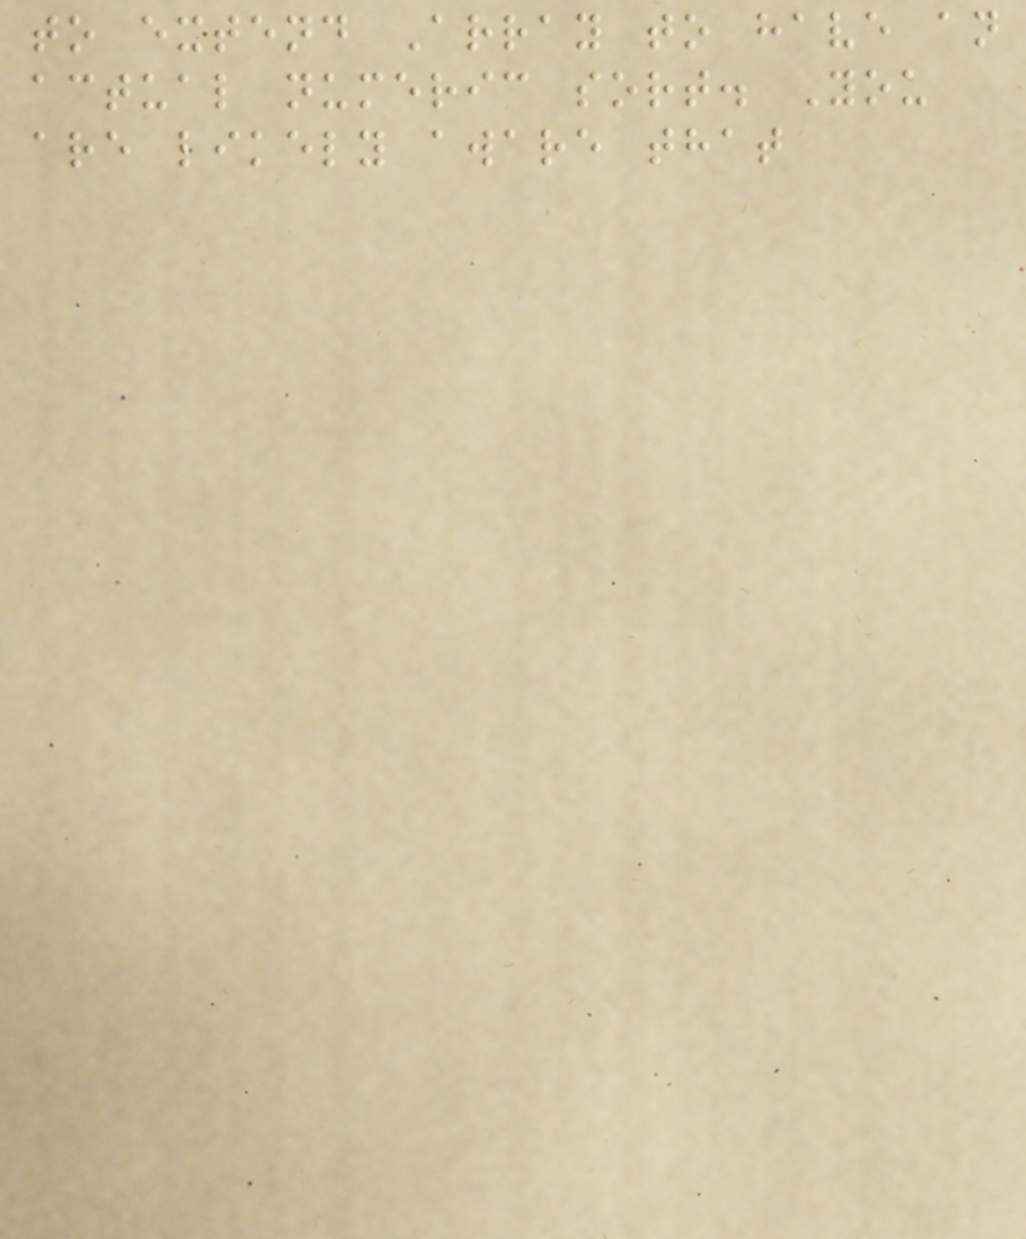to extend Array to have an
actual numeric sort. You
are likely aware that
